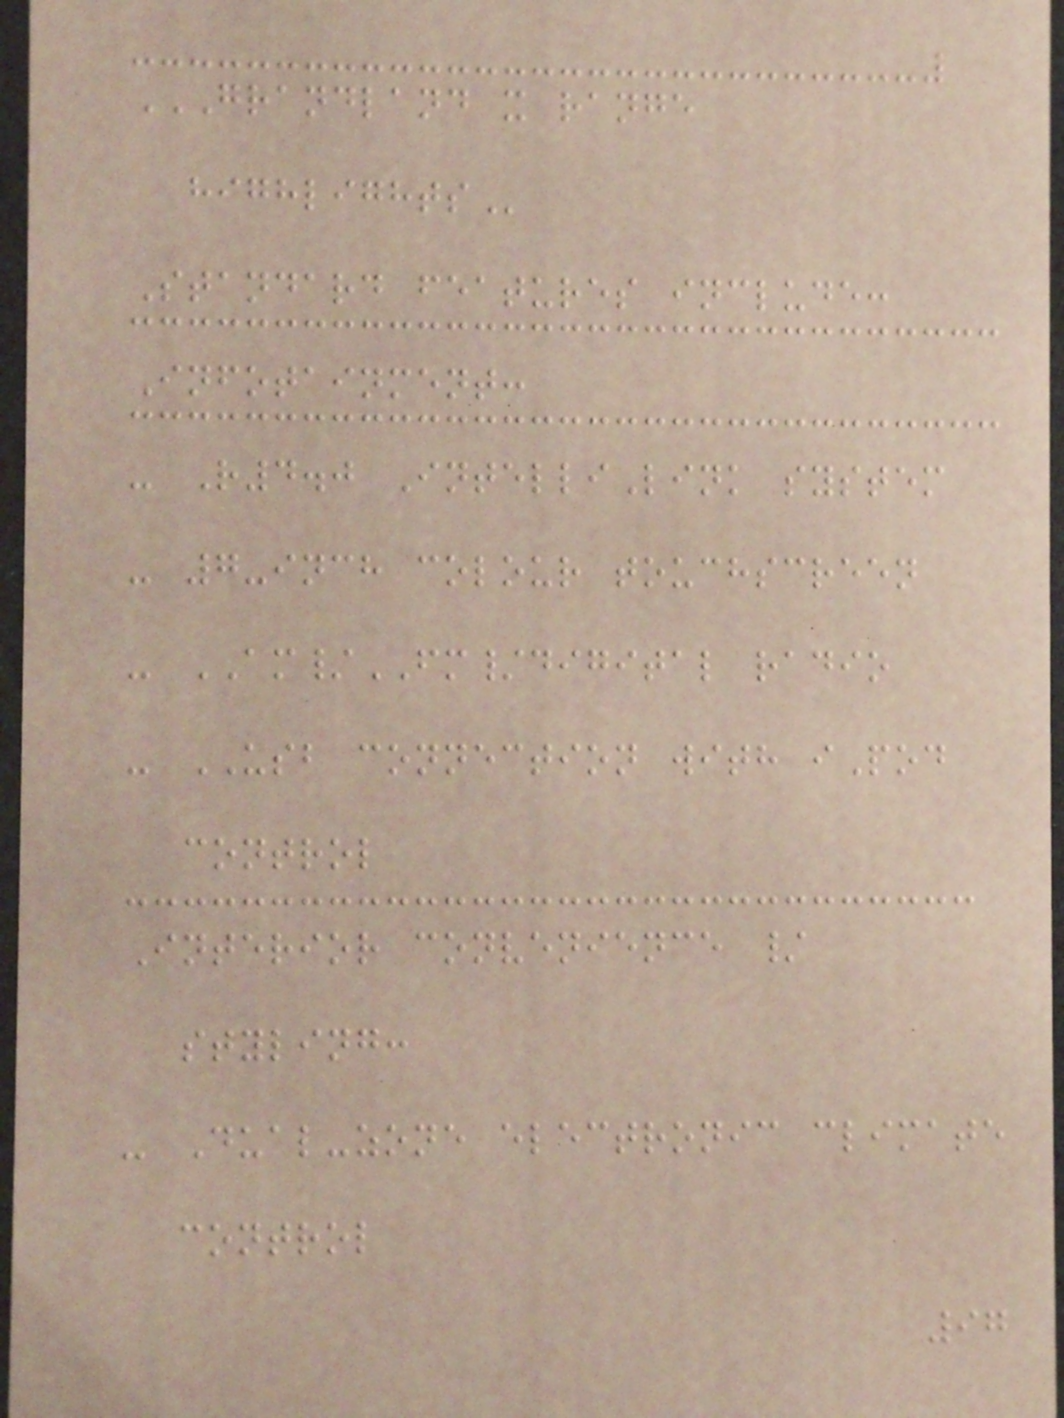GRANDLAND X RANGE
HIGHLIGHTS
Standard features include:
Infotainment:
- R4.0 IntelliLink system
- 7-inch colour touchscreen
- AM/FM/digital radio
- USB connection with iPod
control
Interior convenience /
styling:
- Dual-zone electronic climate
control
97
